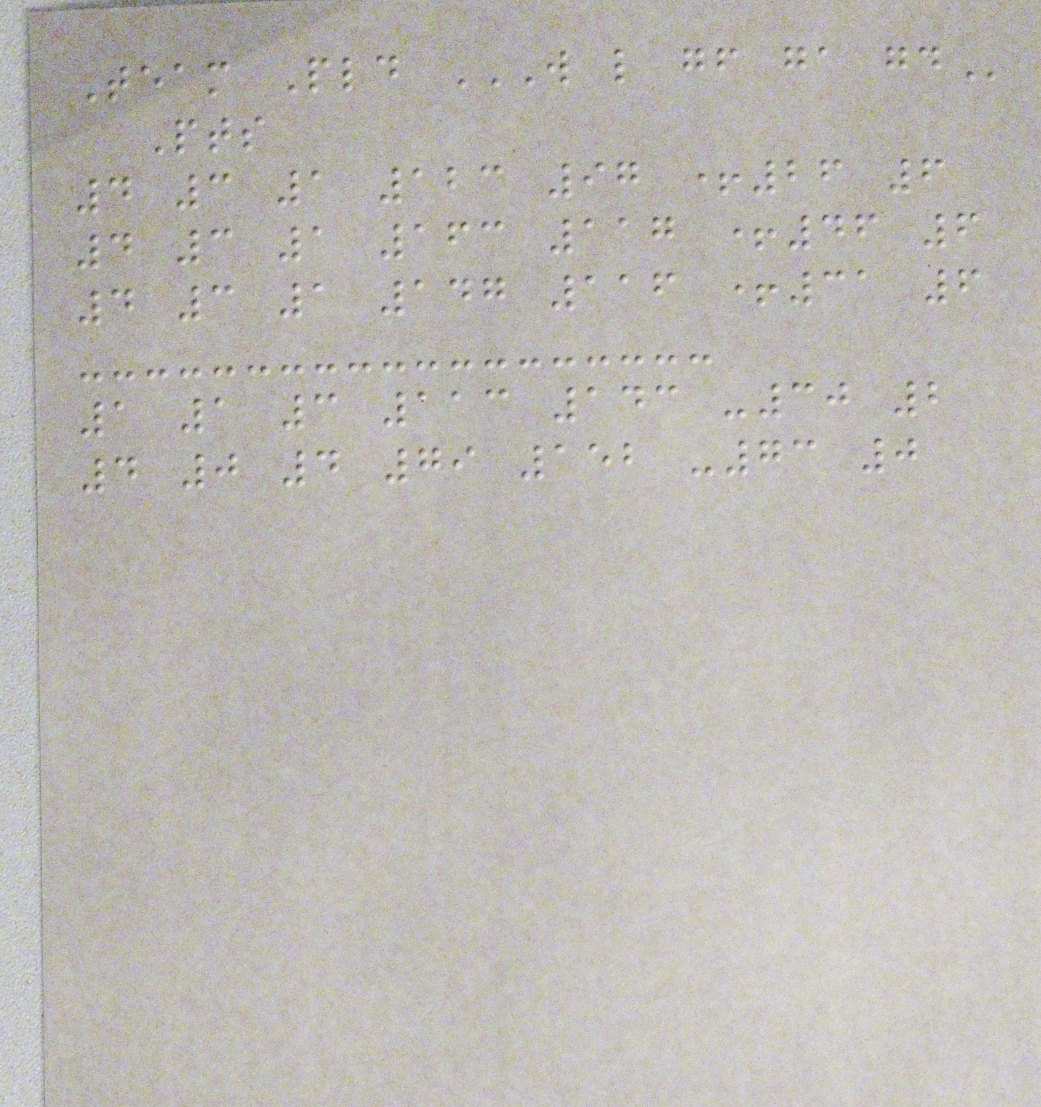Team Pld W L GF GA GD
Pts
4 3 1 123 97 +26 6
4 3 1 163 117 +46 6
4 3 1 147 116 +31 6
1 1 3 113 143 -30 2
4 0 4 79 152 -73 0
